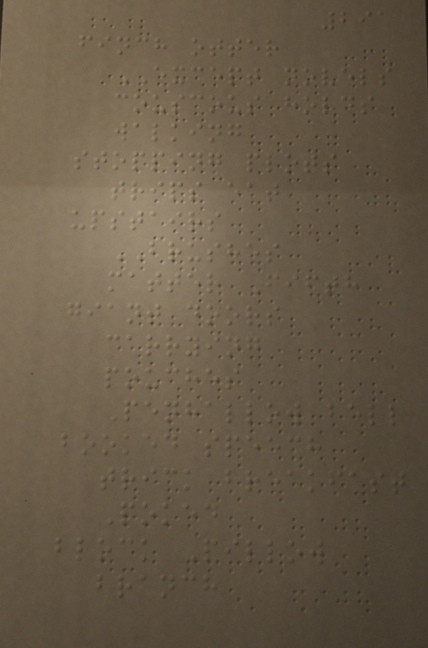291
finch otter
EXCEPT novels
couscous holds
walking
stopping plots
trips eat
upstairs
BRUSHES
matter Fifth
giant doors
carrying
pouches
Penhallow bell
booked speech
trick breakfast
Poked
block Pillow
branch
